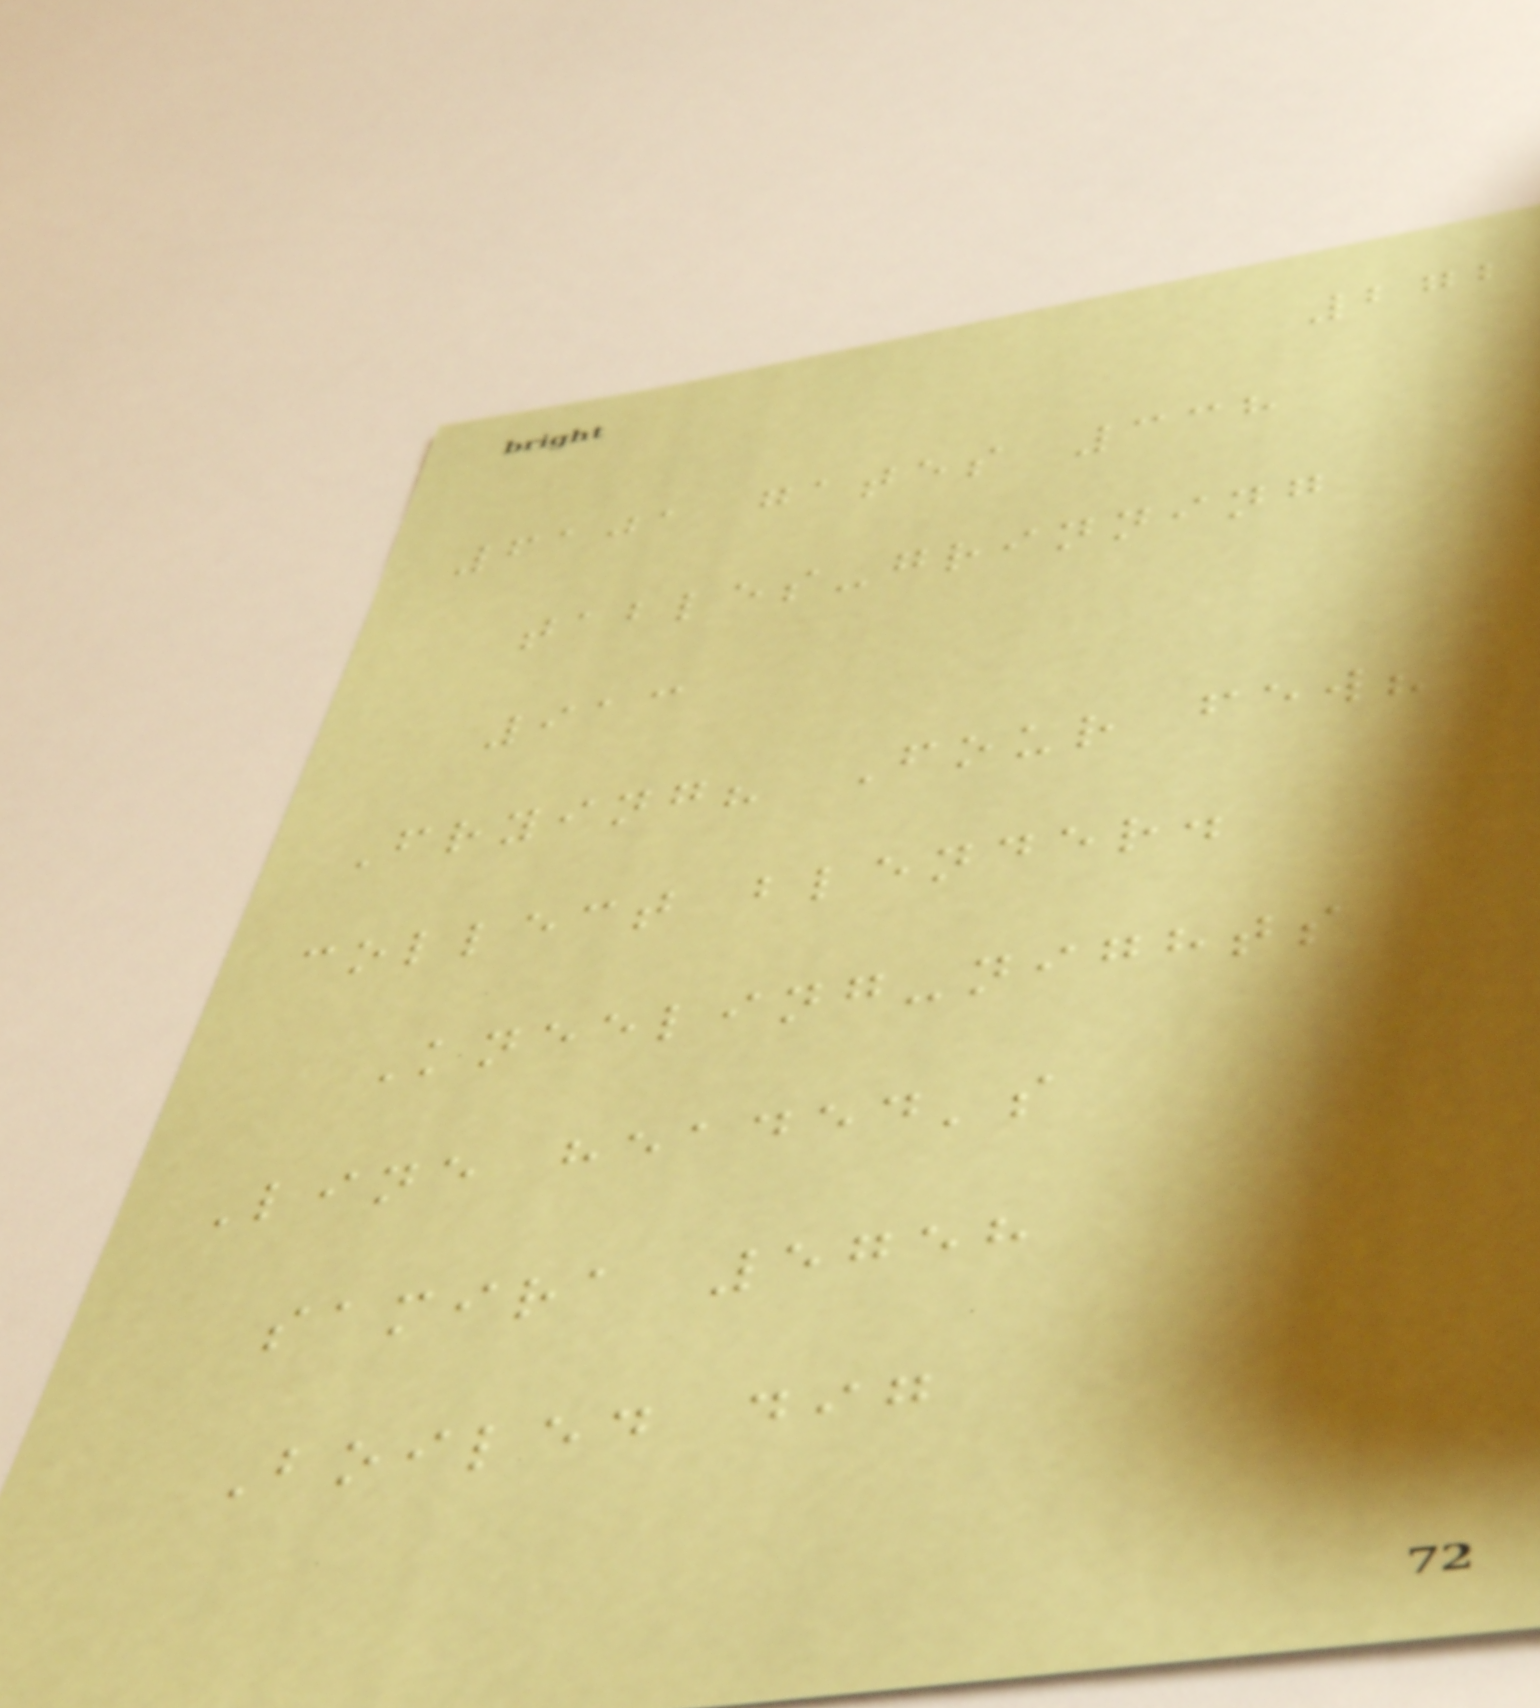272
6101 gates 338
tables-grinning
913
Frying? Four few?
collect blender.
Kneeling-nights
Line headed's
samira 5758
Boiled dig
